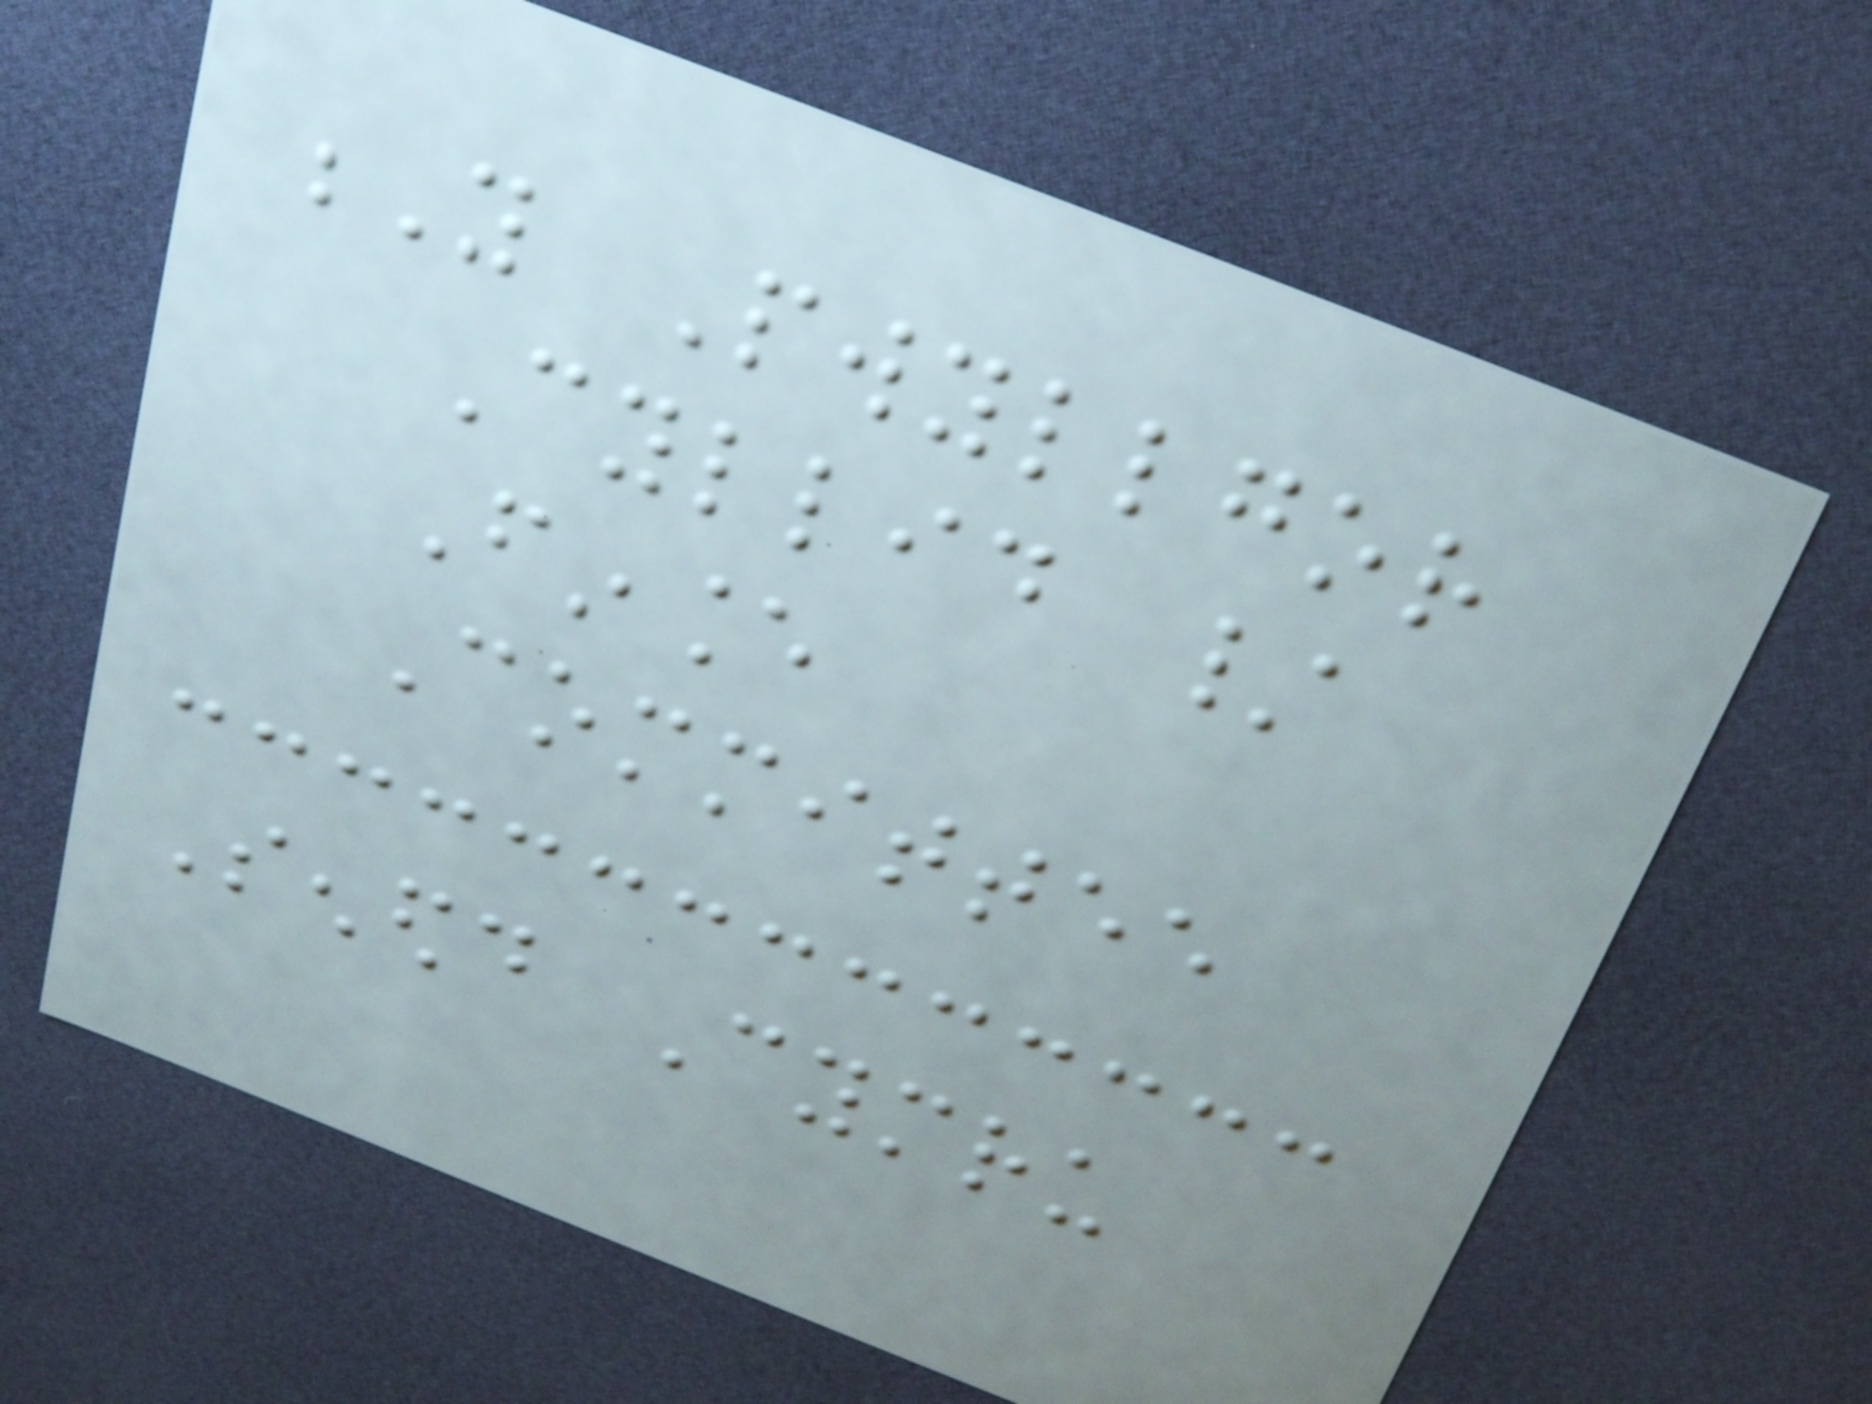Y Pwyllgor
Cyllid /
Finance
Committee
Senedd Cymru
